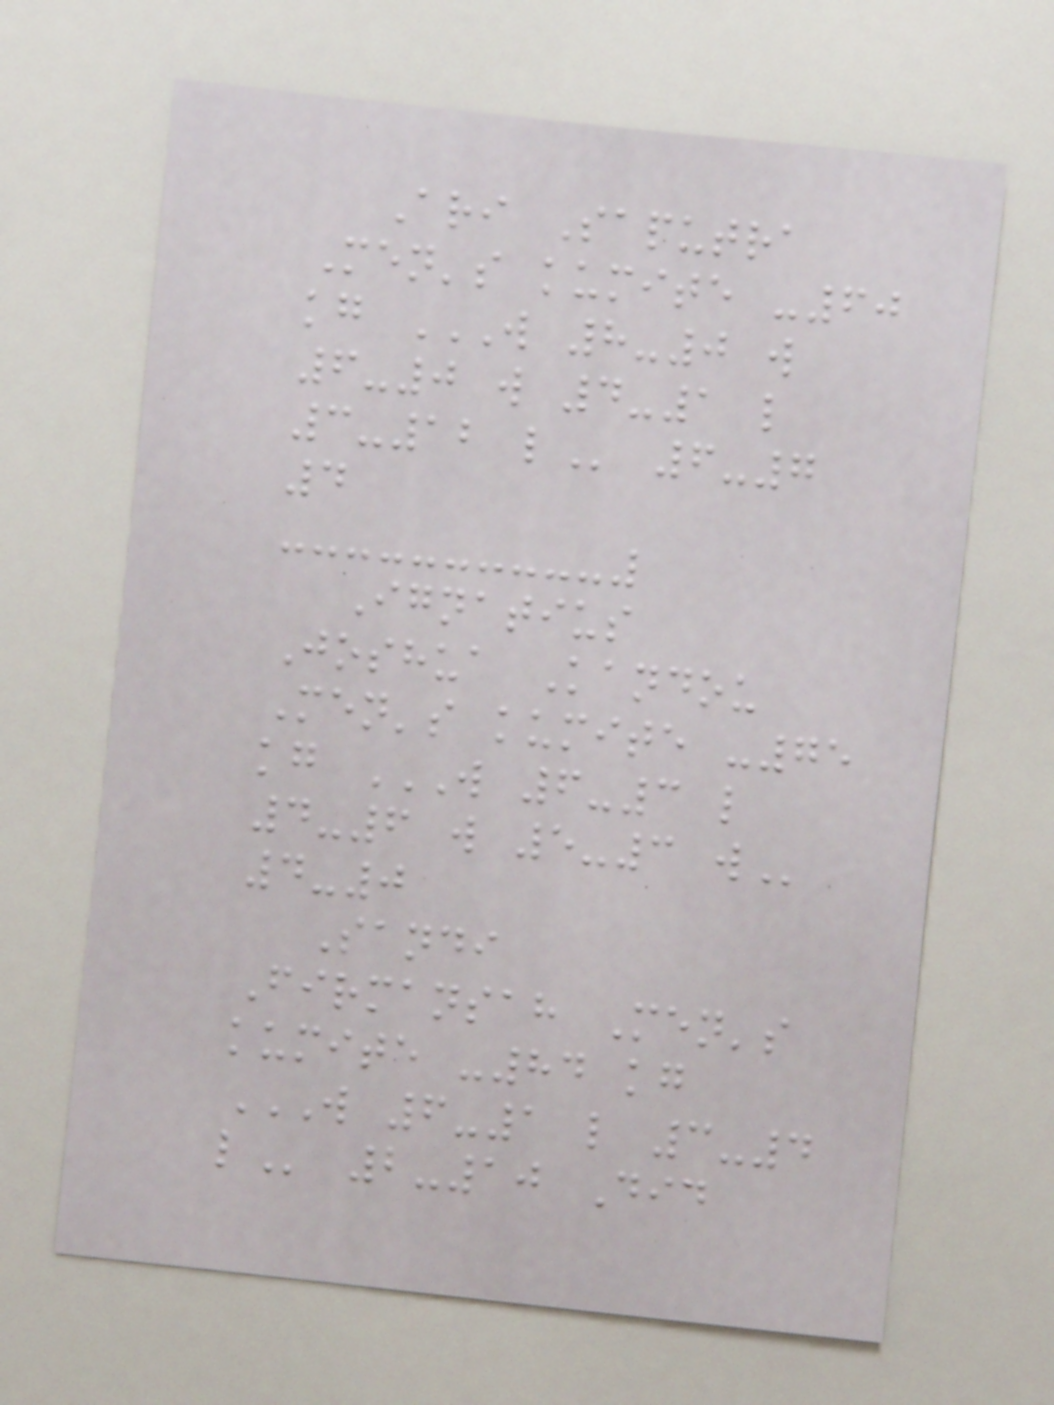Ari Saputra
Men's kumite -60
kg W 8-0 W
6-0 W 4-1 L
3-12 L 6-7
4
Ignatius
Joshua Kandou
Men's kumite -75
kg W 6-3 L
4-6 W 5-3 W
4-0
Sandi
Firmansah Men's
kumite -84 kg
W 6-1 L 3-4
L 2-10 Did
